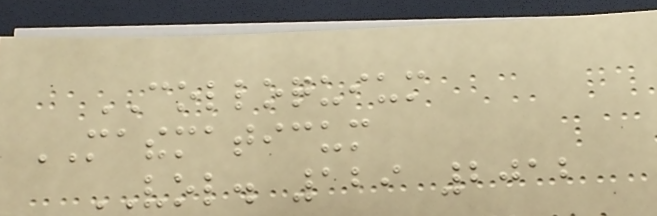COLLOQUIUM
MATHEMATICUM
VOL. 129 2012
